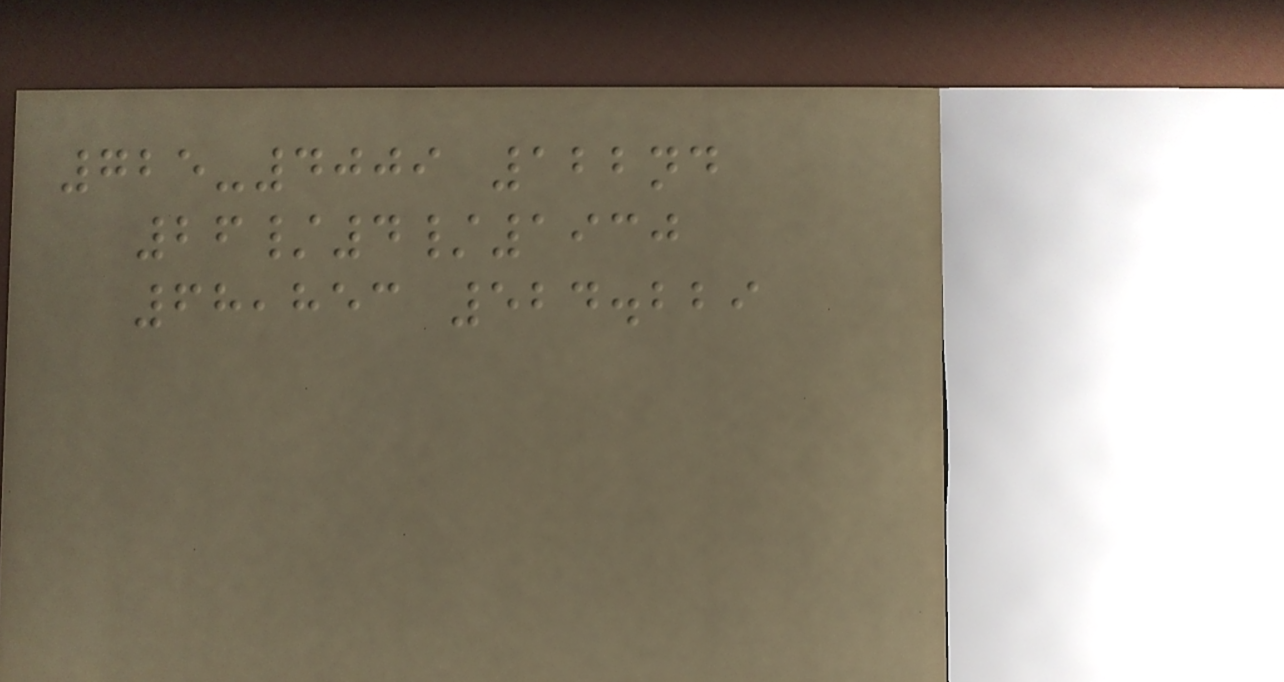725-4009 122nd
26/4/1930
68,853 524.229
